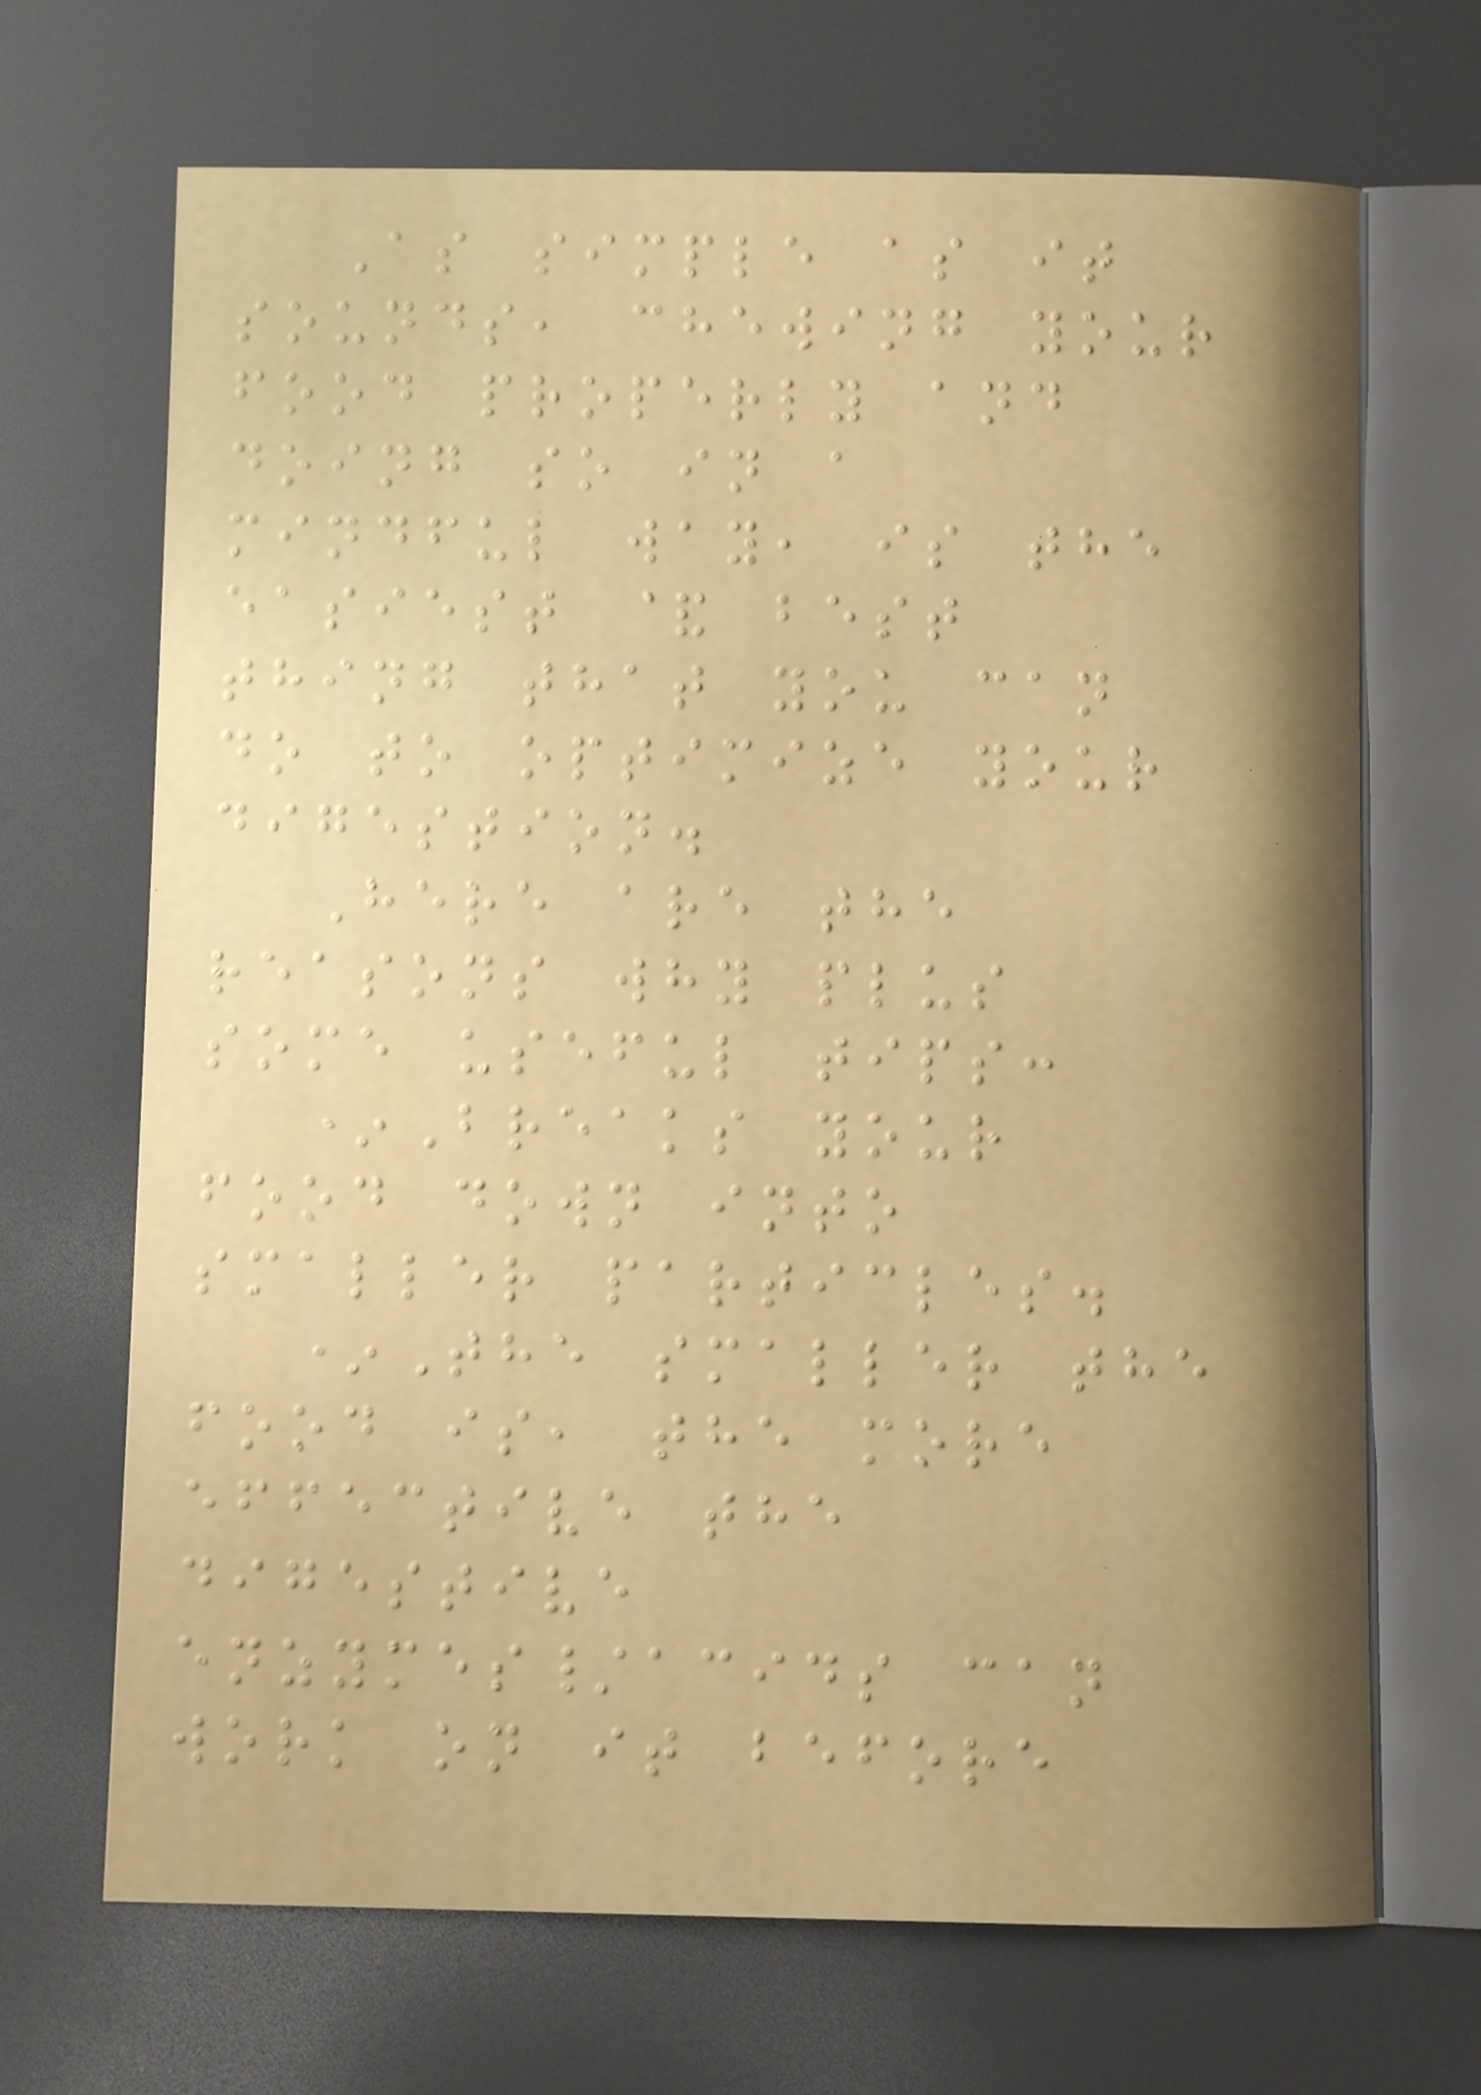As simple as it
sounds, chewing your
food properly and
doing so in a
mindful way, is the
easiest & best
thing that you can
do to optimize your
digestion.
Here are the
reasons why plus
some useful tips:
*Breaks your
food down into
smaller particles.
*The smaller the
food is, the more
effective the
digestive
enzymes/acids can
work on it before
